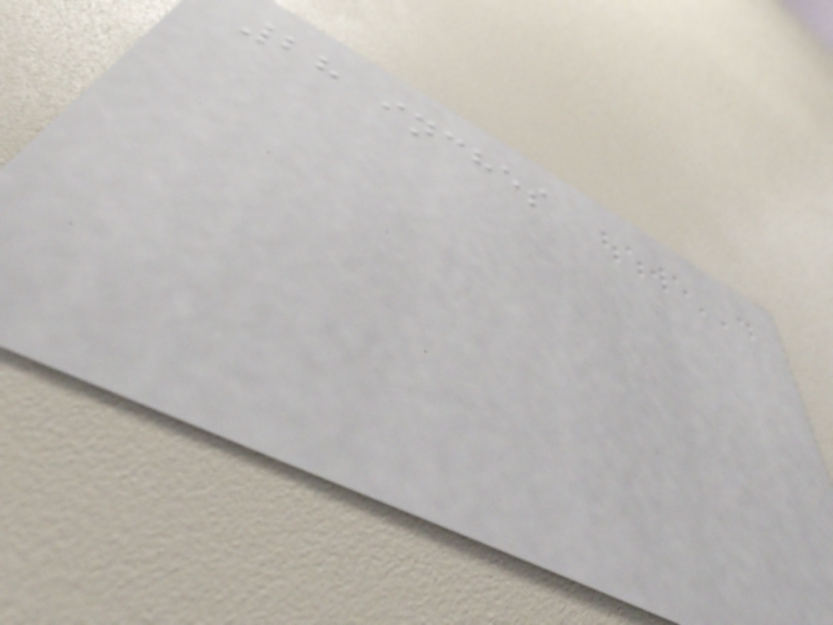28 inches
